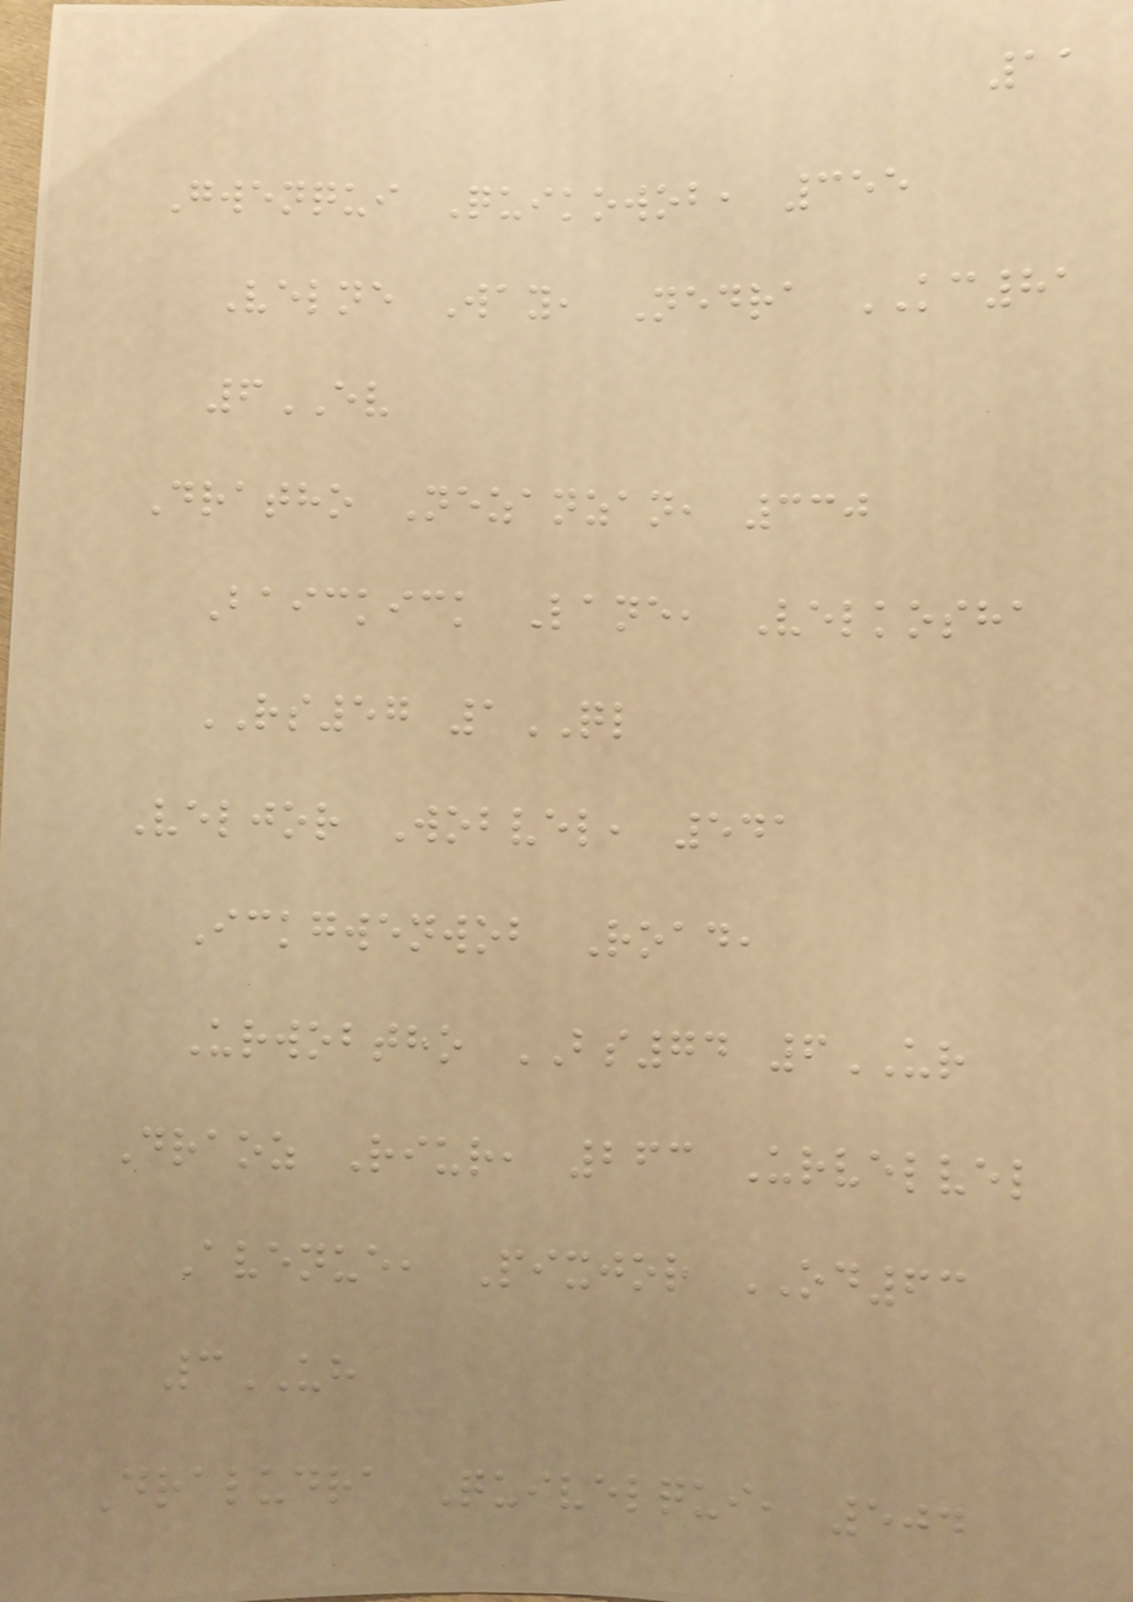11
Gwenqui Quikowob, 355
Velne Way, Nedra KC81
6EV
Dratho Nezanzan, 330
Baickick Lane, Velkosha
RS57 1QL
Veljor Wobvel, 541
Ickgwenwob Road,
Urwobtho BS74 6UR
Draoz Riur, 263 Urvelvel
Avenue, Pixjor OD63
3UH
Draludra Quivelqui, 504
